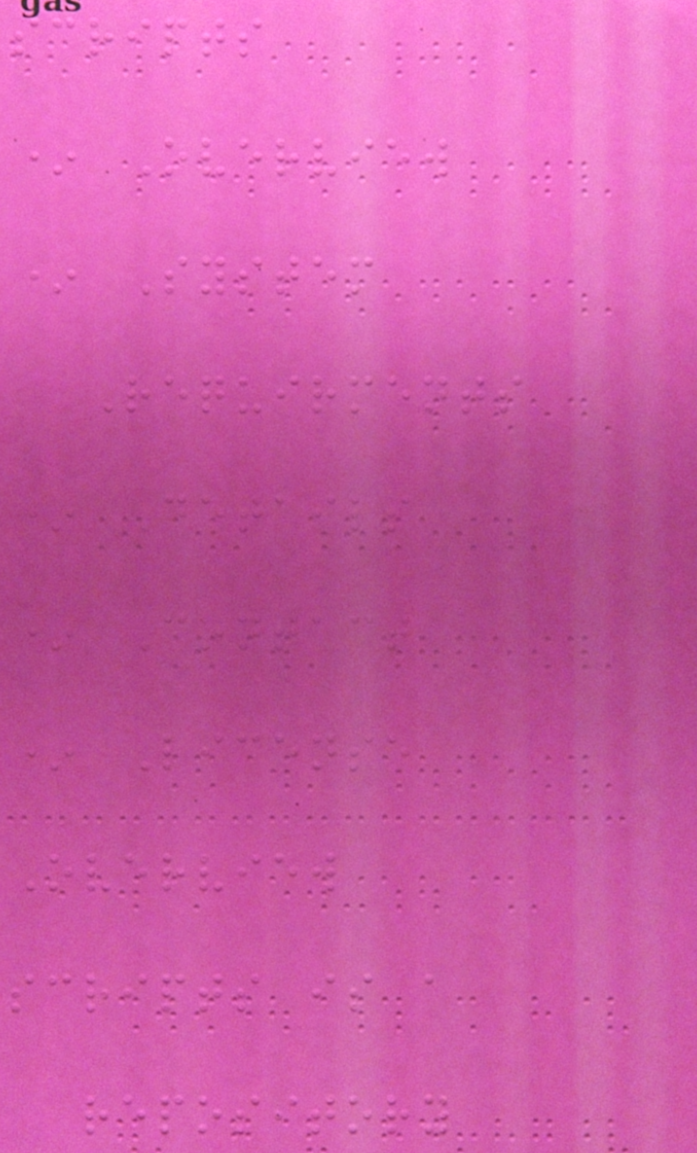scripts
* Overview
* System
Requirments
* Details
* Contact
* License
Overview
scripts is a
repository
